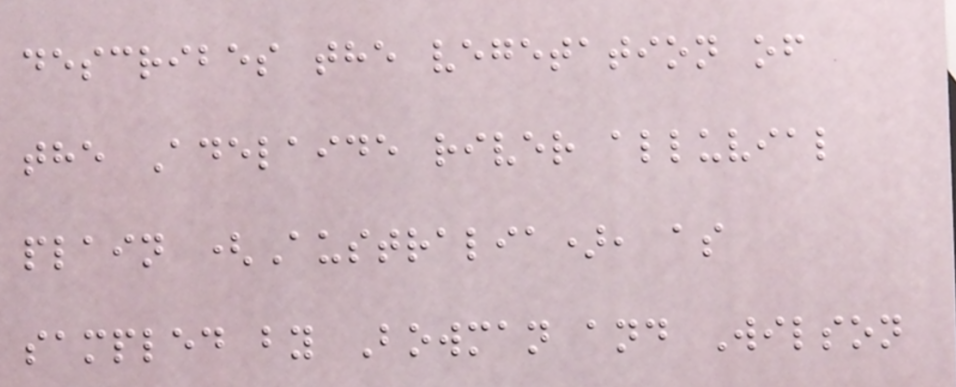describes the vegetation of
the Adelaide river alluvial
plain (Australia), as
sampled by Bowman and Wilson
